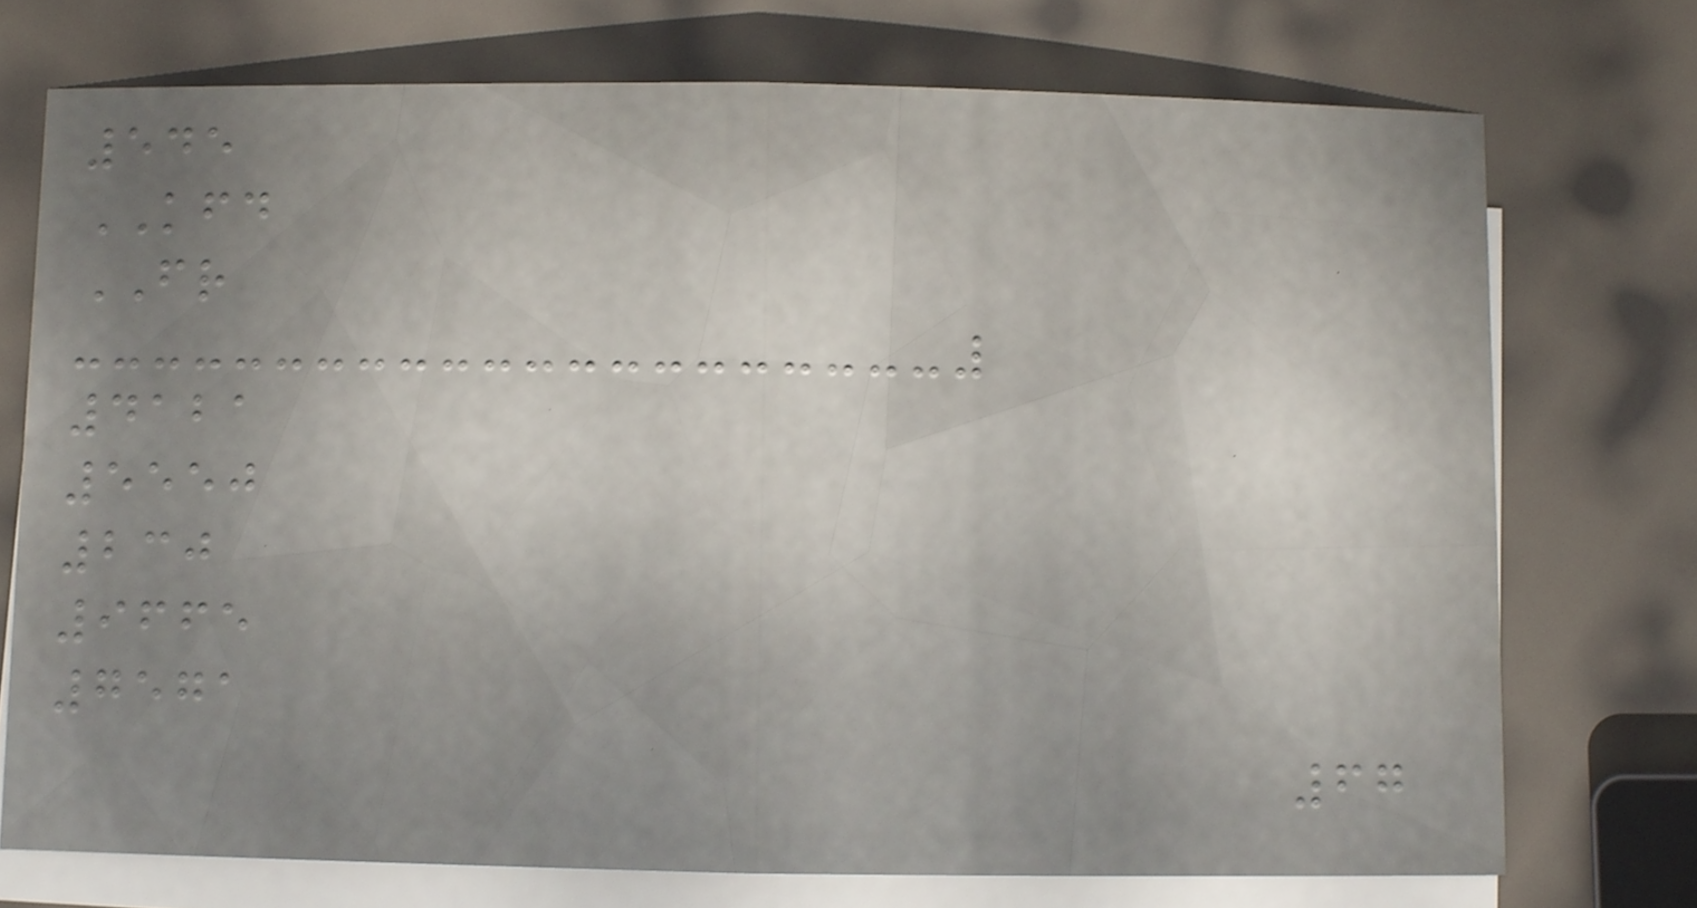545
KFD
FR
4121
5550
230
9665
7571
67
